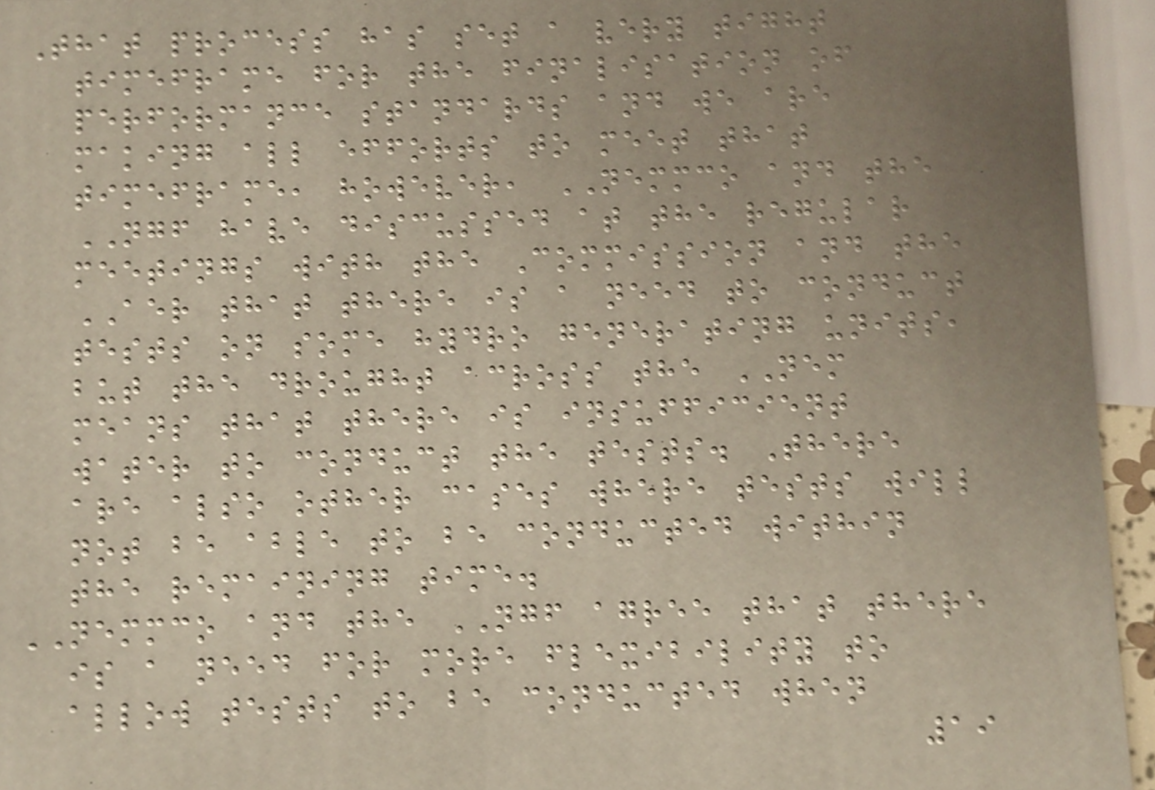That process has set a very tight
timeframe for the finalisation of
performance standards and we are
making all efforts to meet that
timeframe, however, NEMMCO and the
NGF have discussed at the regular
meetings with the Commission and the
AER that there is a need to conduct
tests on some hydro generating units,
but the drought across the NEM
means that there is insufficient
water to conduct the tests. There
are also other cases where tests will
not be able to be conducted within
the remaining time.
NEMMCO and the NGF agree that there
is a need for more flexibility to
allow tests to be conducted when
19
